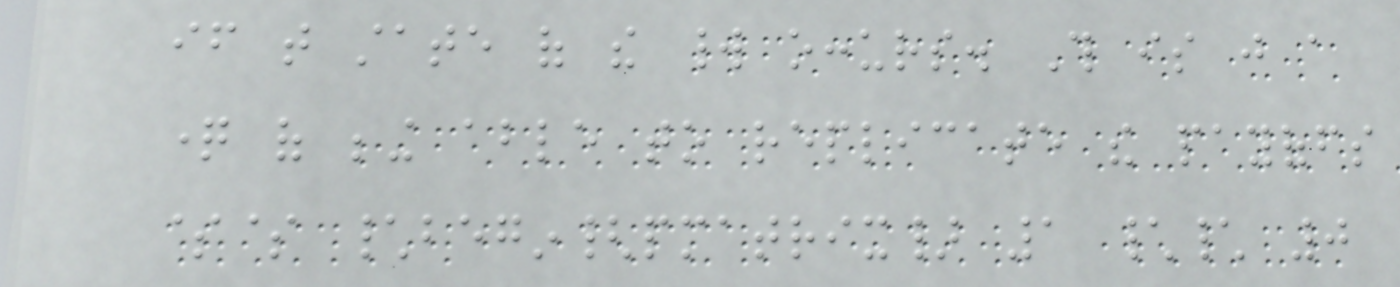if that state of the world occurs. This is just a
question of being able to replicate the payoffs
$$ \begin{pmatrix} 1 \\ 0
